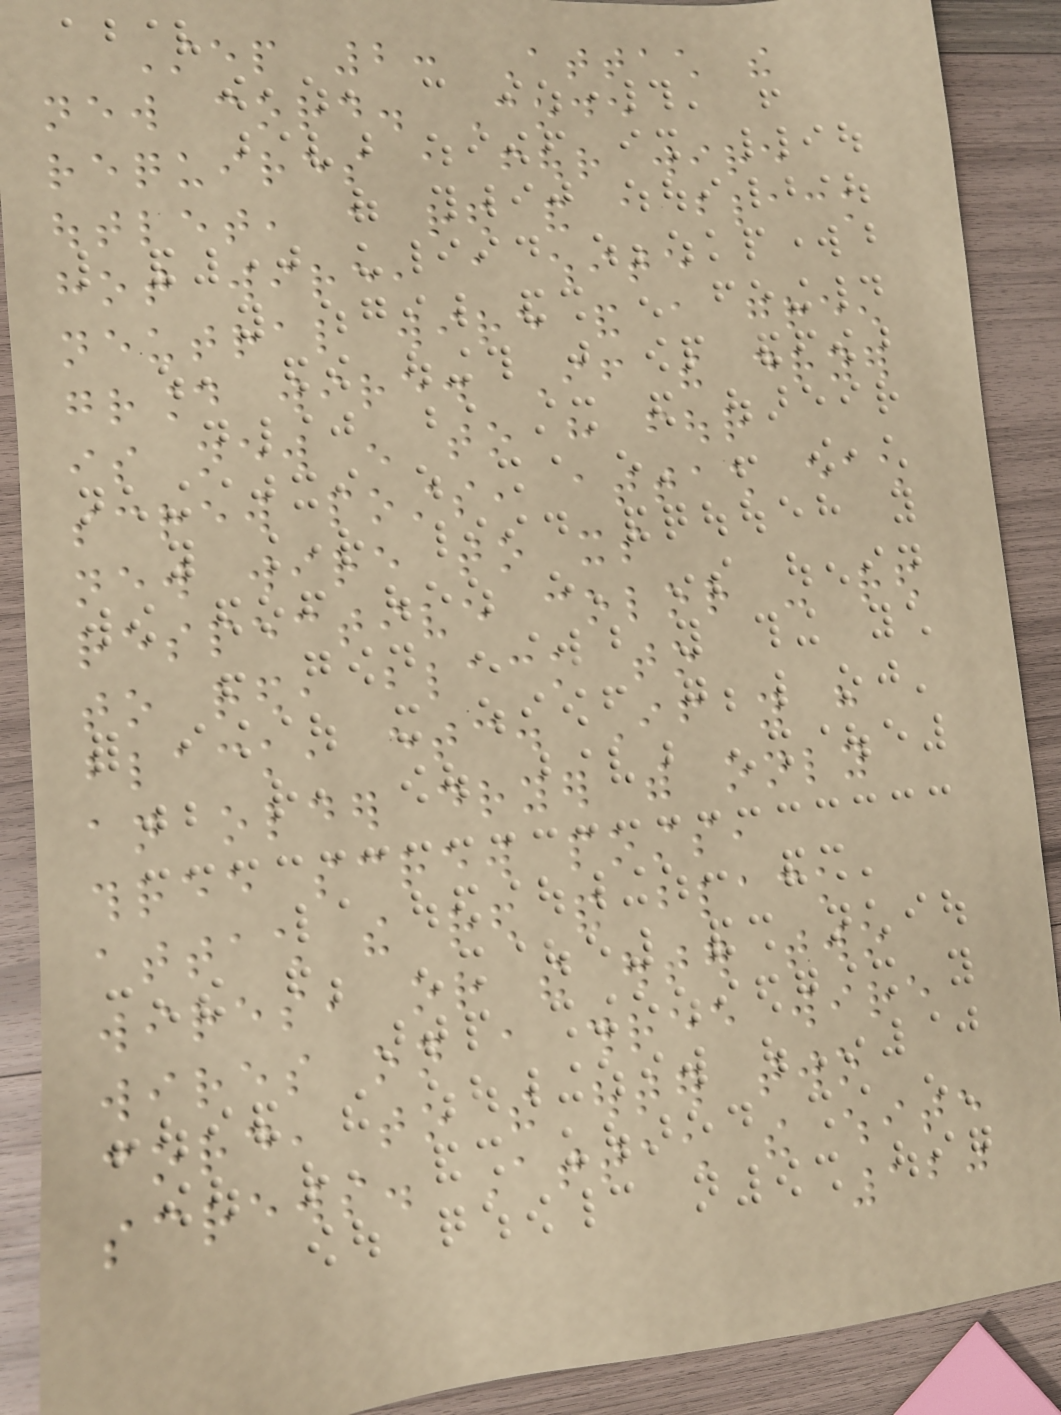Step 2: Attach the
new cord. Code
requires a four wire
outlet, a red and a black
hot wire, a white
neutral wire and a green
ground wire. If the dryer
is new enough to have four
screw posts, attach each
new wire to its
respective color - red
to red, black to
black, etc. If you have
an older dryer with only
three screw posts,
attach the red and black
wires, or the outer two
wires on a three wire
cord, to the outer two
screws. Attach the white
120
